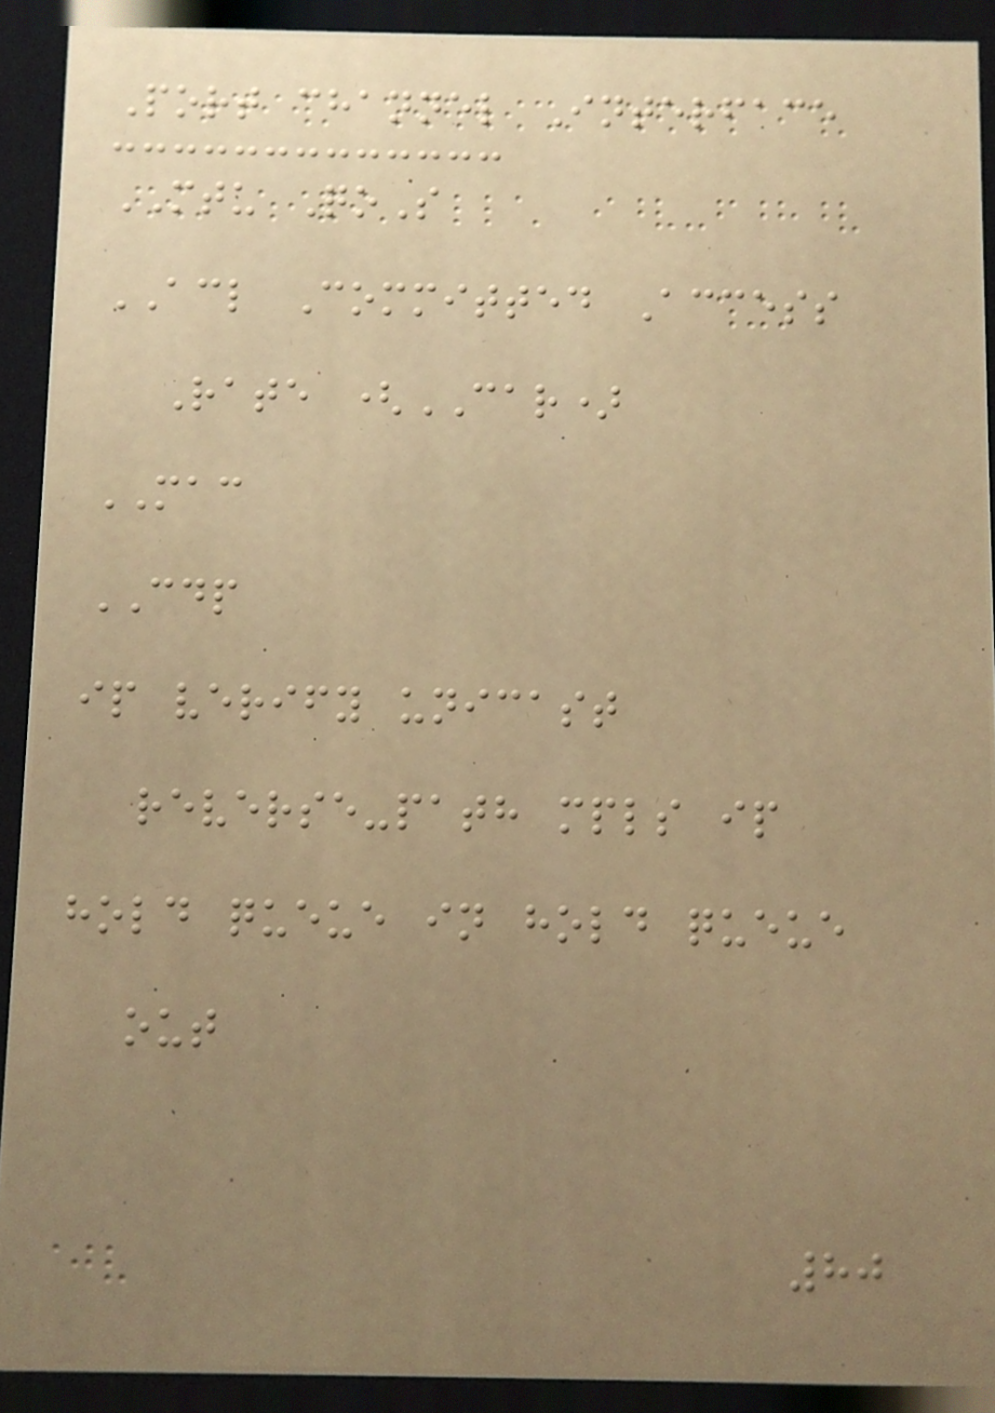Port channel Interface
MTU QoS
ACL Committed Access
Rate (CAR)
MAC
CDP
ip verify unicast
reverse-path mpls ip
hold queue in hold queue
out
80
